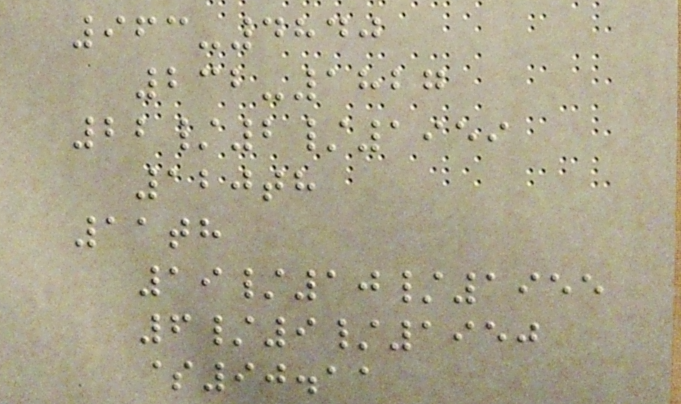963-4840
232-1827
22/2/1959
120th
11th
19/10/1955
6/9/1950
$90.11
